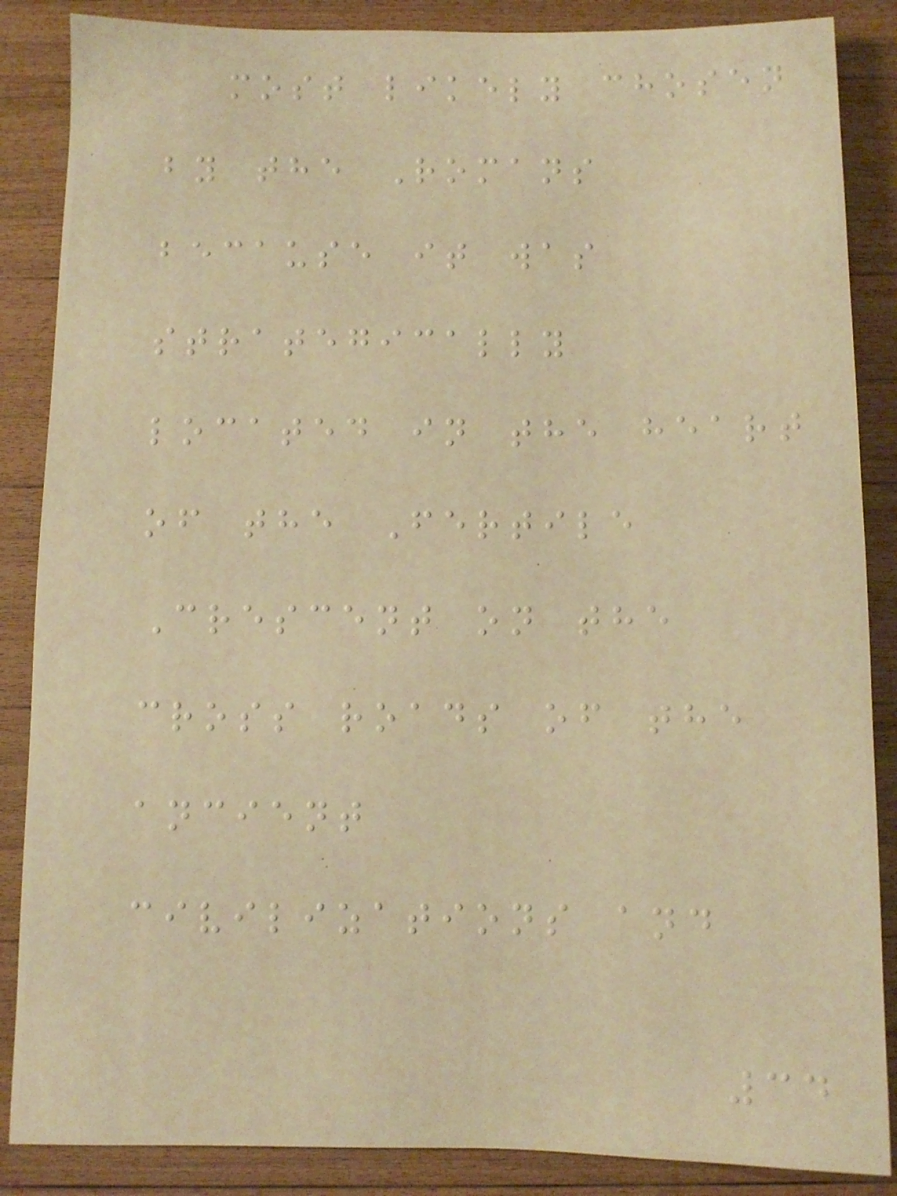most likely chosen
by the Romans
because it was
strategically
located in the heart
of the Fertile
Crescent on the
cross roads of the
ancient
civilizations and
34
